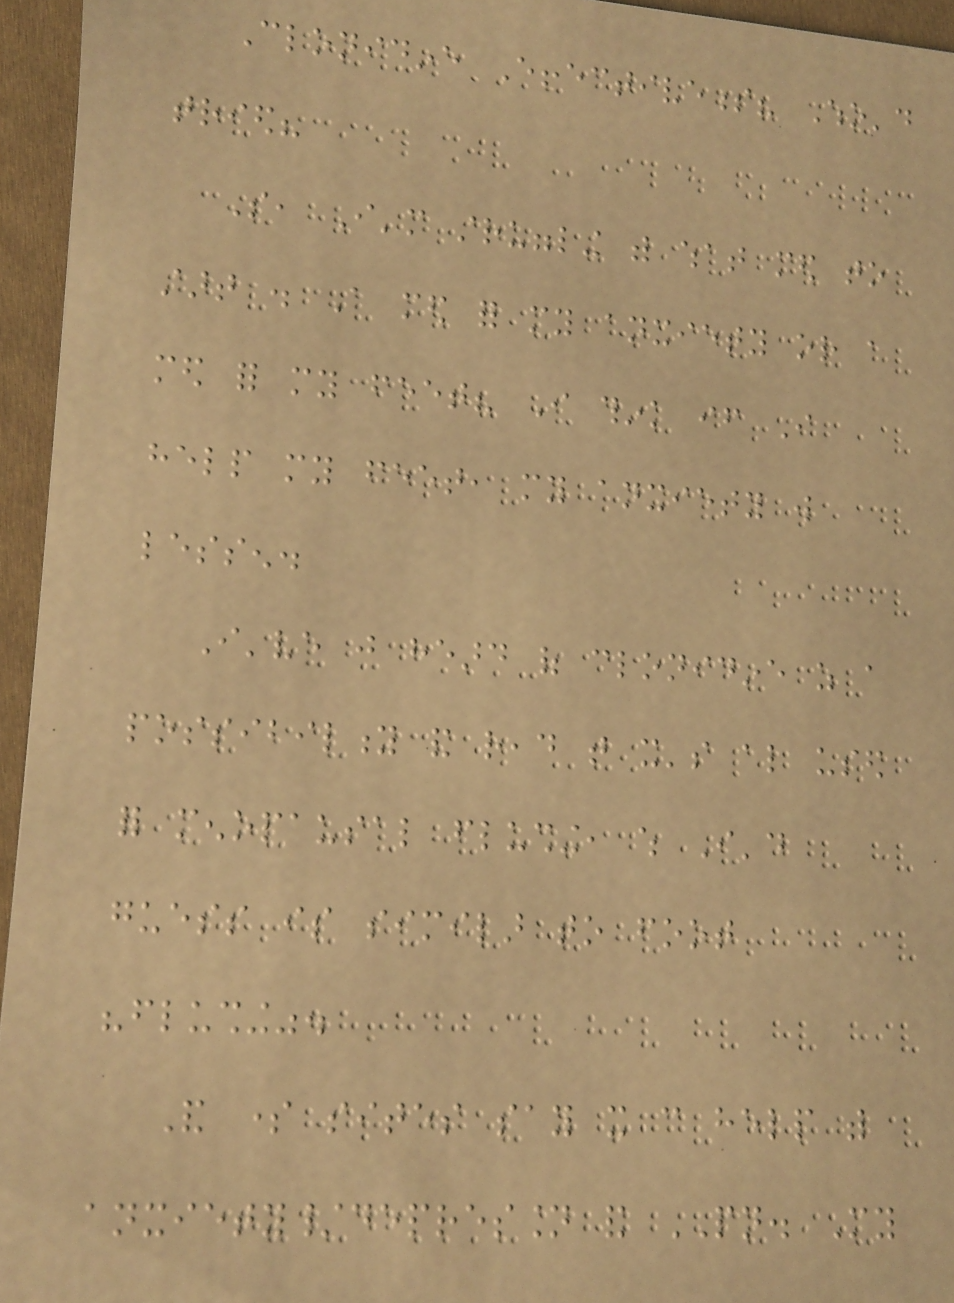Clonidine Effectiveness? Who'd
tried?
So, I'm struggling with what med to
start . A med for my anxiety or a
med for my feet? I think if I
help my feet, my anxiety will
lessen.
I've just heard of clonidine as a
possibility and read that it's also used
for menopausal flushing, which I'd
guess is similar to foot
"flushing".
And some sites say it can help with
anxiety/depression and PN. My
